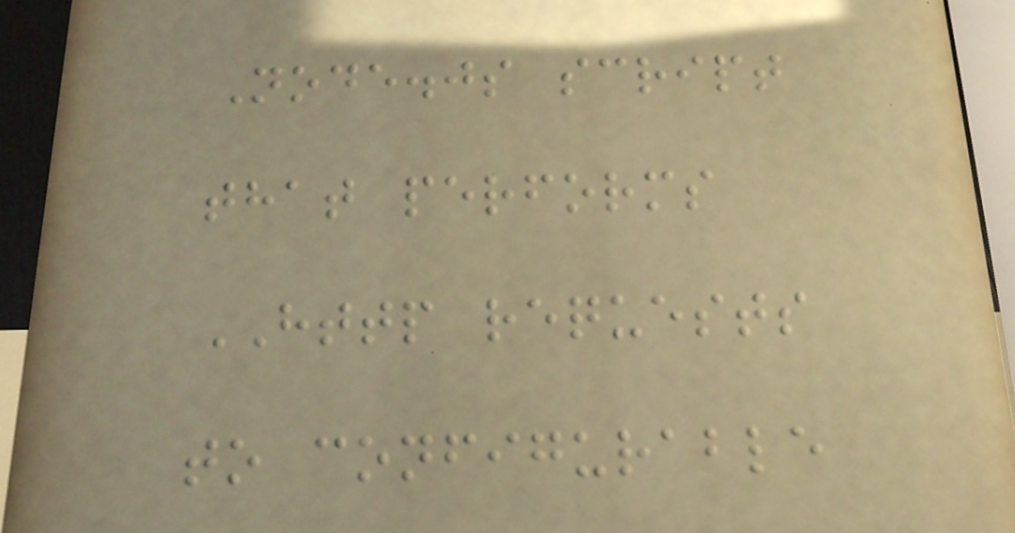Node.js script
that performs
HTTP requests
to configurable
